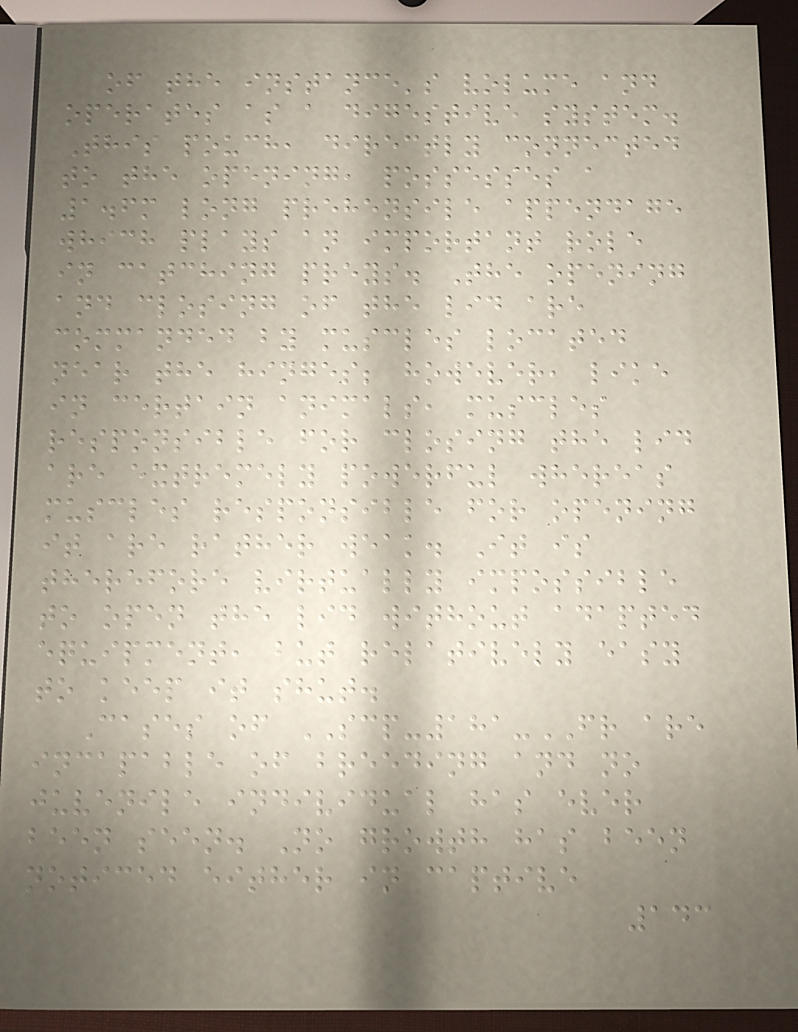of the instance's volume and
operates as a digestive system.
This pouch, directly connected
to the opening, possesses a
1.6m long prehensile appendage
which plays an important role
in catching preys. The opening
and closing of the lid are
commanded by muscles located
near the hinges; however, like
in certain animals, muscles
responsible for closing the lid
are extremely powerful whereas
muscles responsible for opening
it are rather weak. It is
therefore virtually impossible
to open the lid without adapted
equipment, but relatively easy
to keep it shut.
Cases of SCP-181-FR are
incapable of breeding and no
juvenile individual has ever
been seen. No growth has been
noticed either in captive
143
